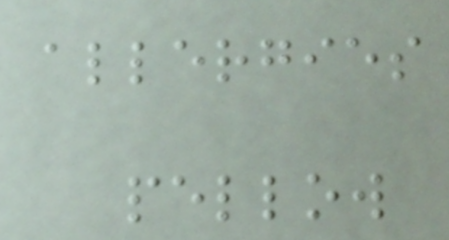allergies
pellow
